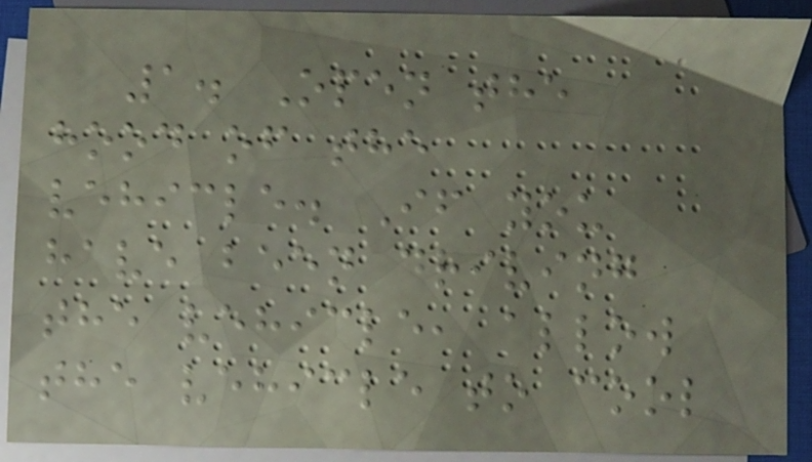1. Open the
hood of the
vehicle. If you
have been driving
the vehicle, allow
the vehicle to cool
